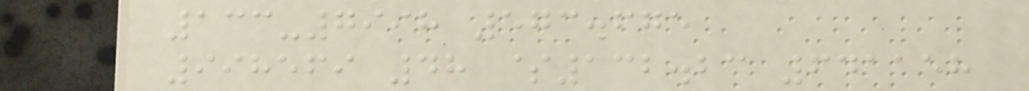133-7998 573.675
998569 48 $132.23 641158
